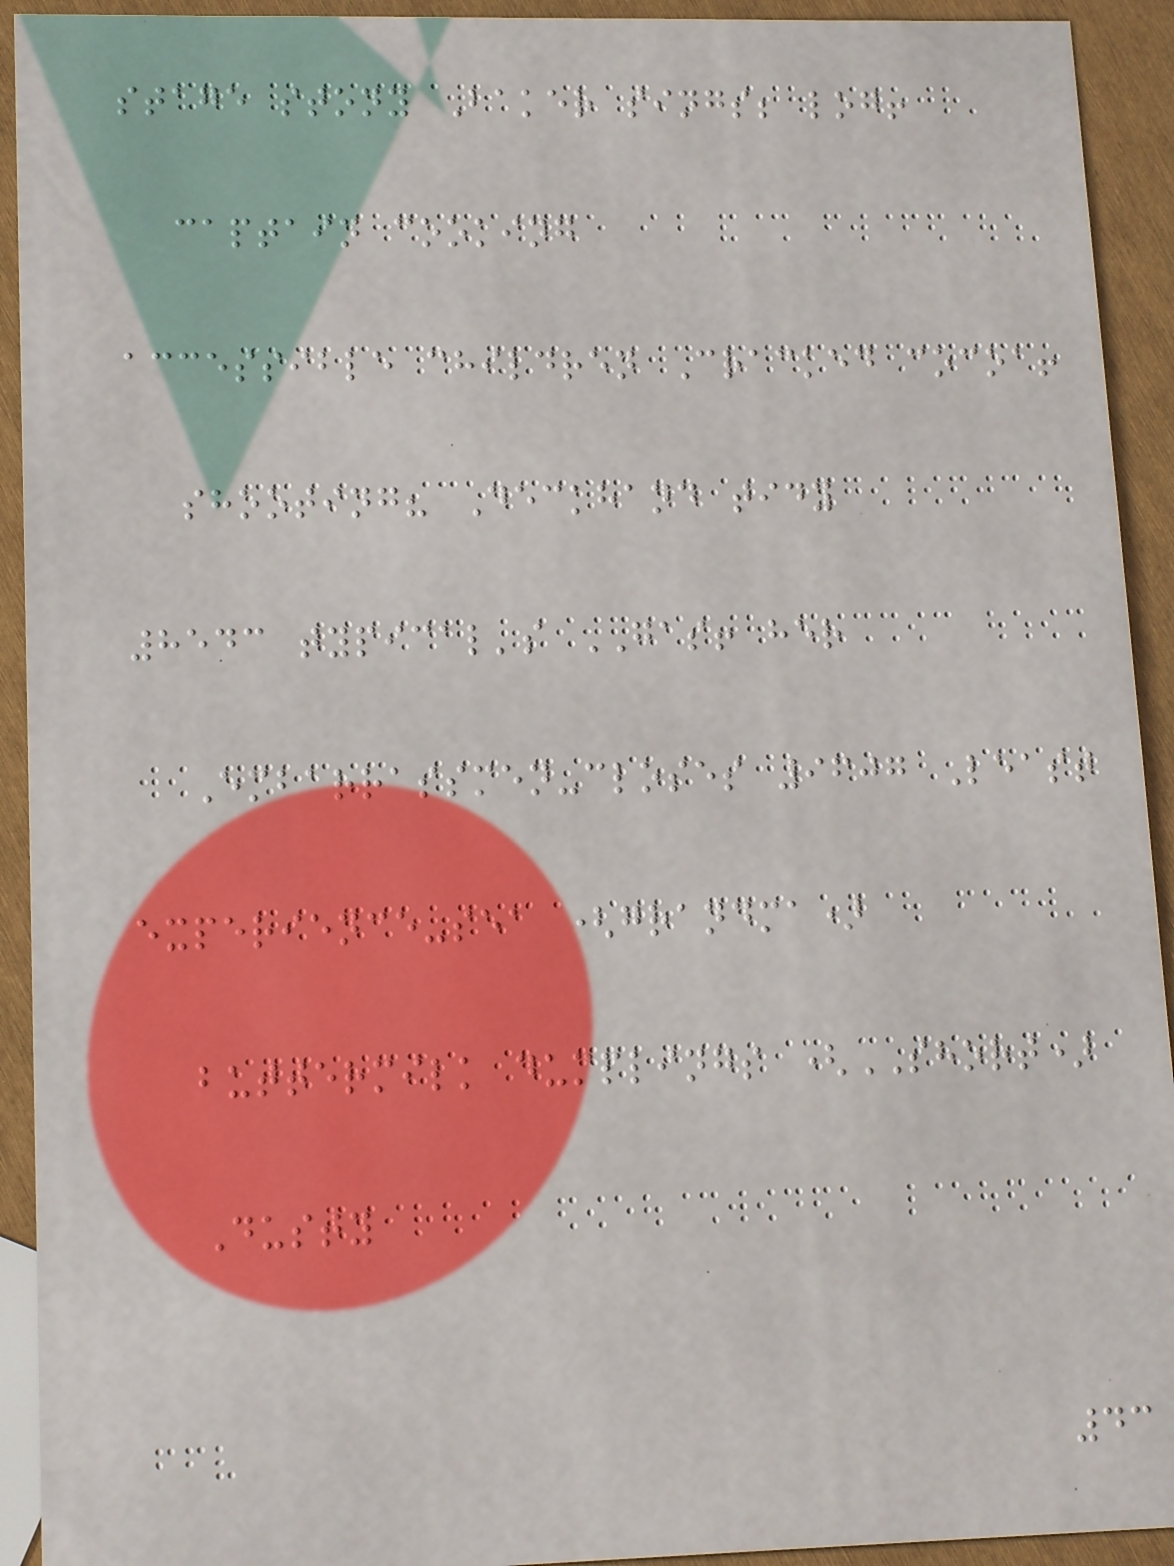stage stony Baker sings; log!
captain cooking
accessible children Cracked cocoa!
shooting? Deckhand tidy
8543 typical's GAS! her
Embarrassmen-closes 9607 Least
experience-sea (grandma)
buttermilk dumplings (SHORT)
Dusty
43
